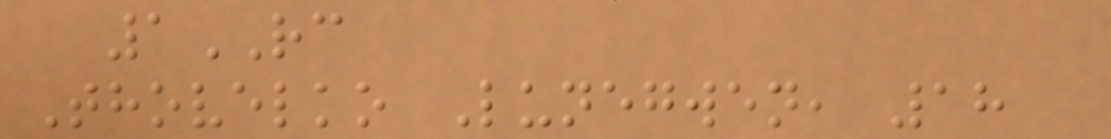1RC
Thovelko Lunegwen, 18
